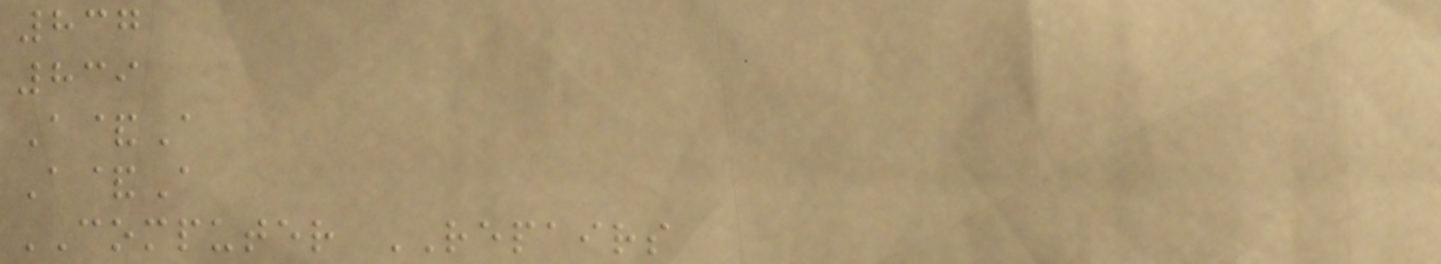837
839
A&A
A&A
COMPUTER REPAIRS
